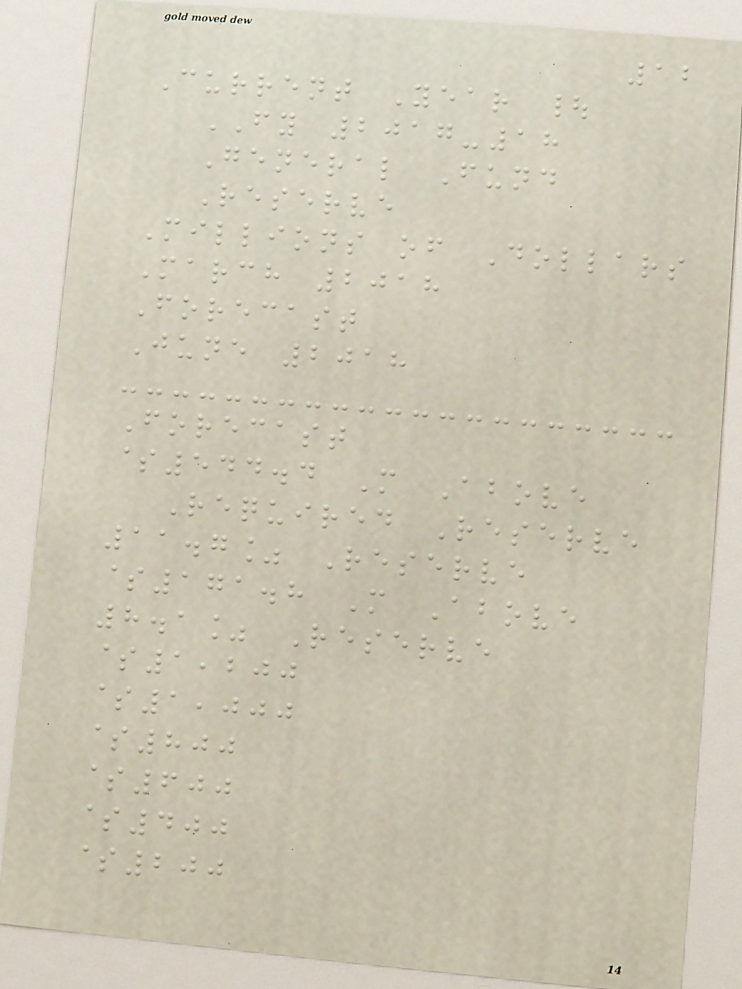12
Current Year |
FY 2017-18
General Fund
Reserve
Millions of Dollars
March 2018
Forecast
June 2018
Forecast
$544.4 M Above
Required Reserve
11.7% Reserve
$171.8 M Above
8.1% Reserve
$1,200
$1,000
$800
$600
$400
$200
